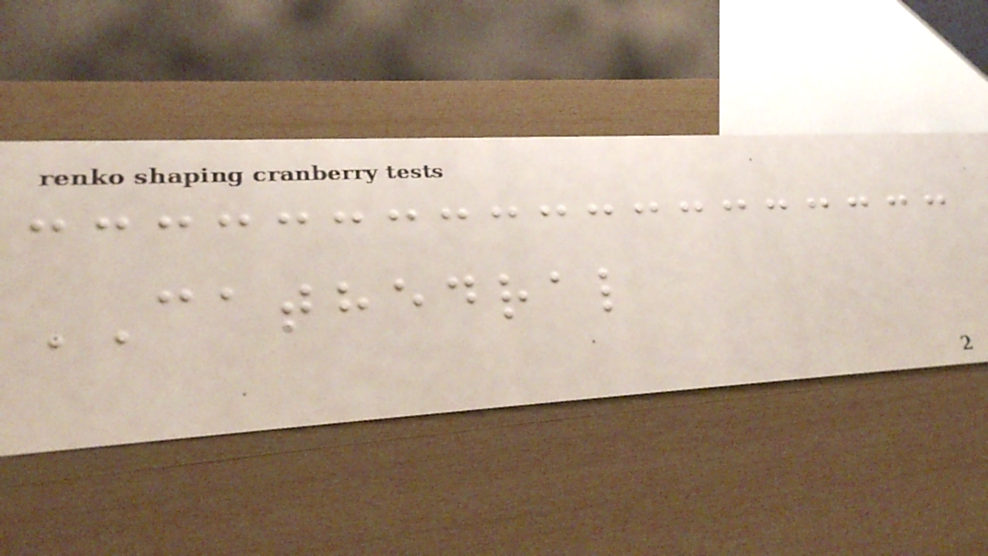CATHEDRAL
